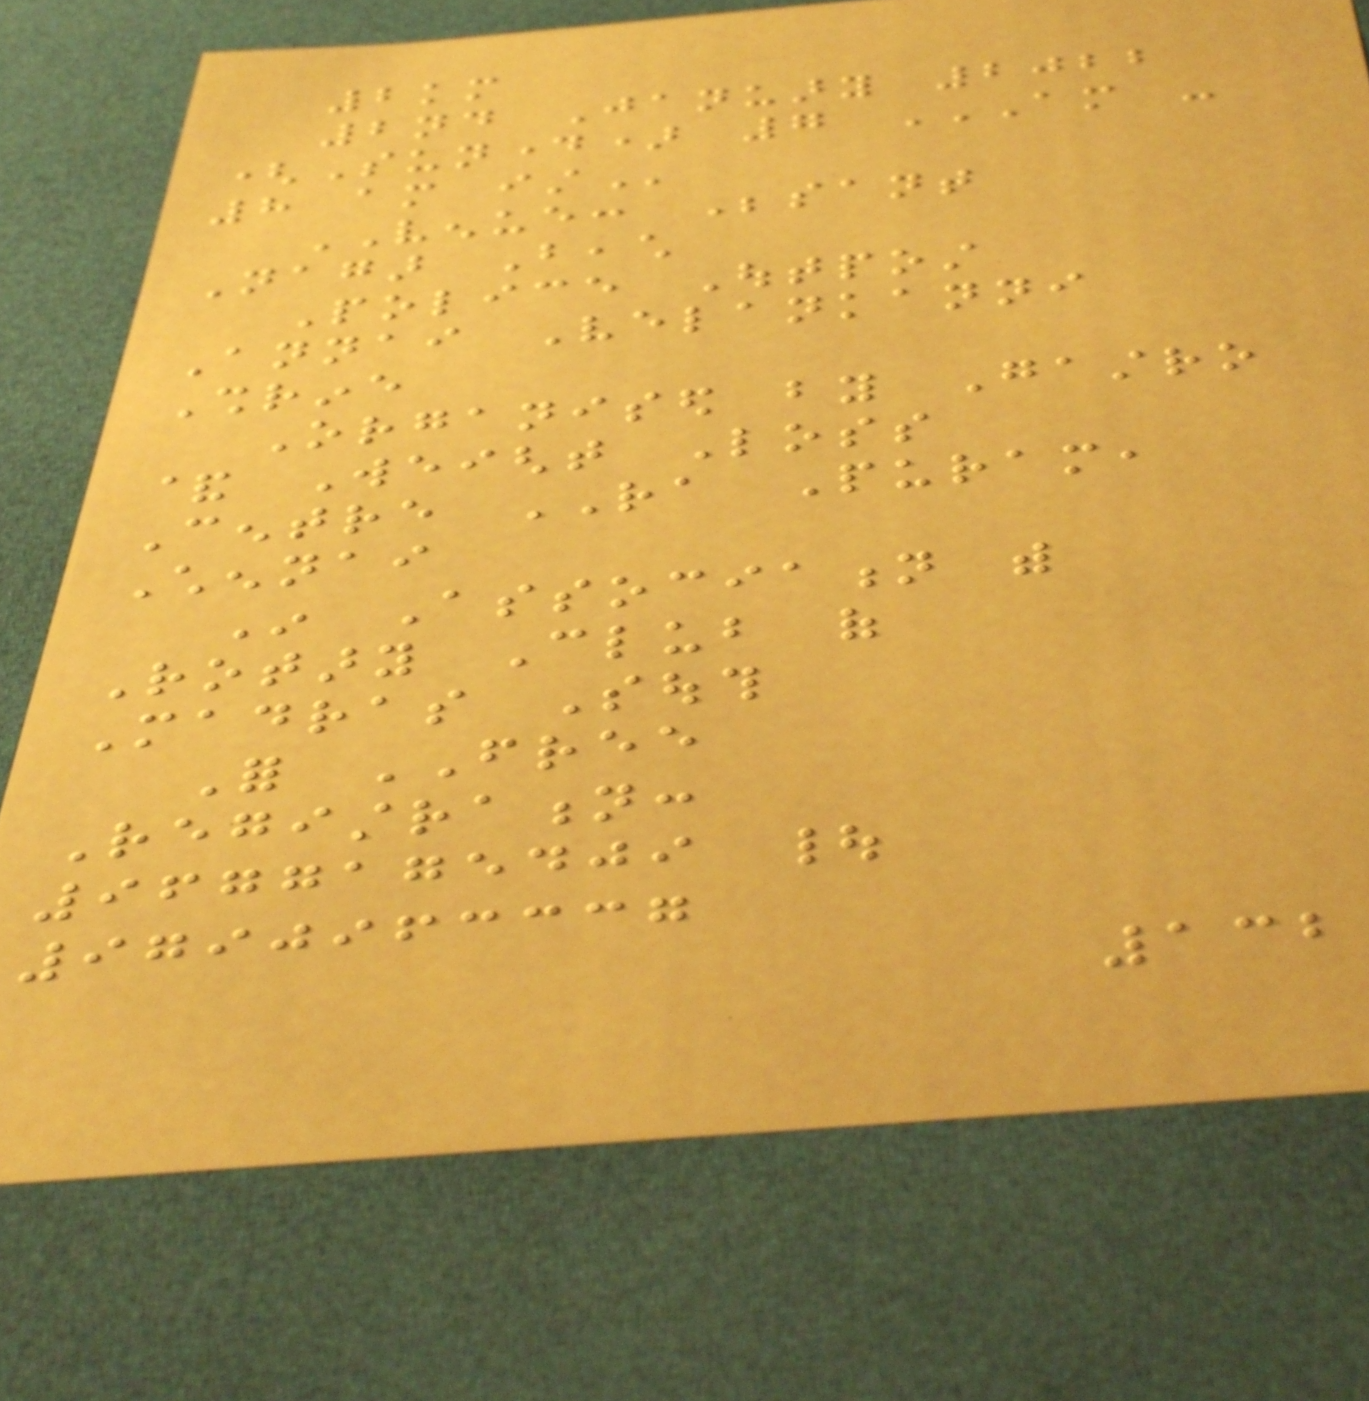2km
2nd January 2022
(Sunday) 7 AM -
8 AM IST
VENUE: Besant
Nagar Beach
Police Outpost
Annai Velankanni
Shrine
Organised by Gastro
& Weight Loss
Centre RA Puram,
Chennai
In Association with
Rotary Club of
Madras South
For FREE
Registration:
9677175409 |
9790963337
132
